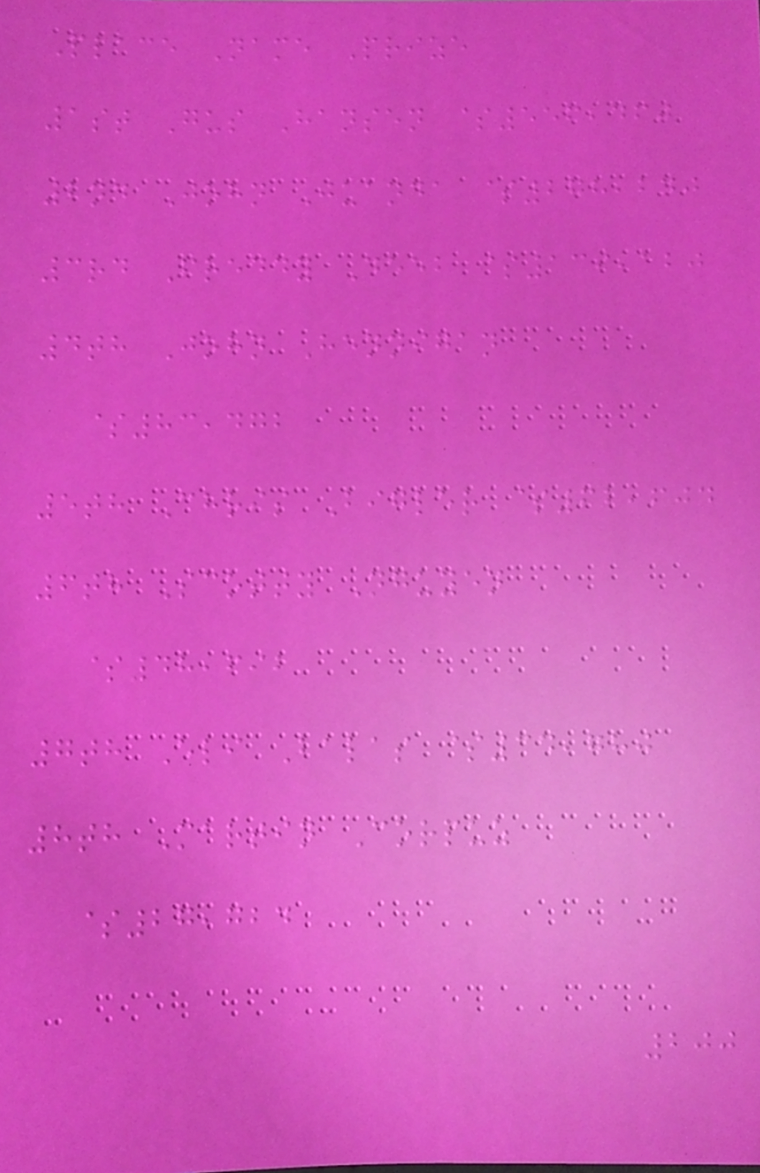Place Name Prize
1st Gus Hansen $556,460
2nd John Juanda $278,240
3rd Freddy Deeb $139,120
4th John Hennigan
$83,472
5th Chris Bigler $62,604
6th Scotty Nguyen
$48,692
7th Eli Balas $34,780
8th Martin Corpuz
$27,724
200
